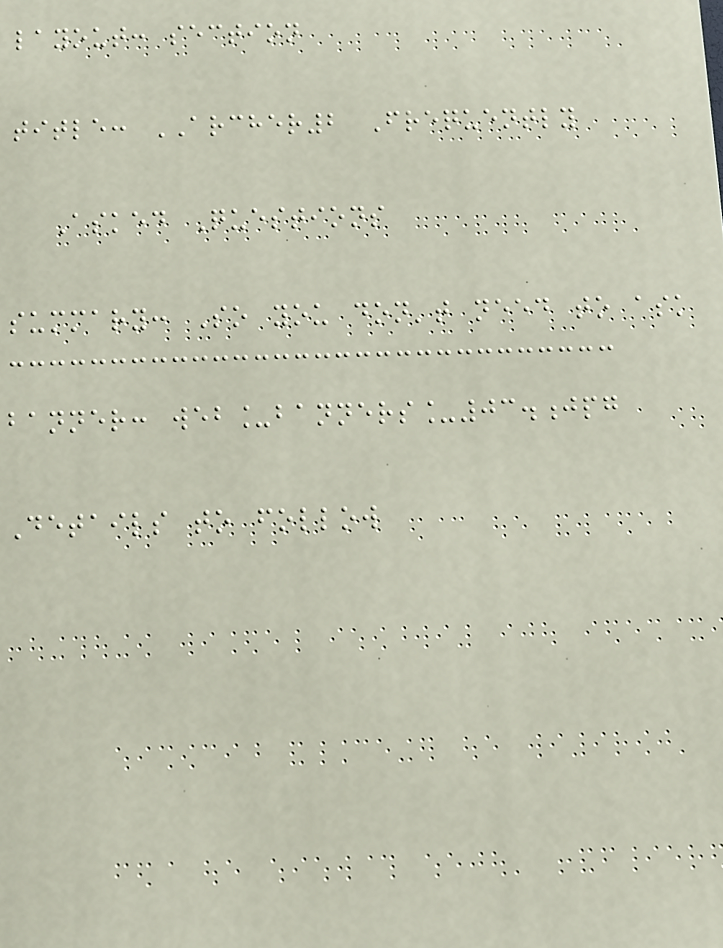layout: section
title: ARCHER2 Frequently
Asked Questions
summary: So you don't need to ask
banner: web_banners_03.jpg
Details to follow
